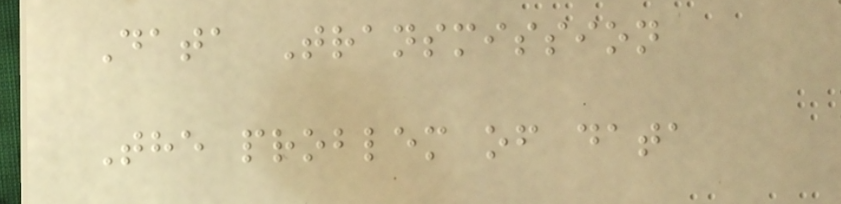Data Transmission
The problem of data
